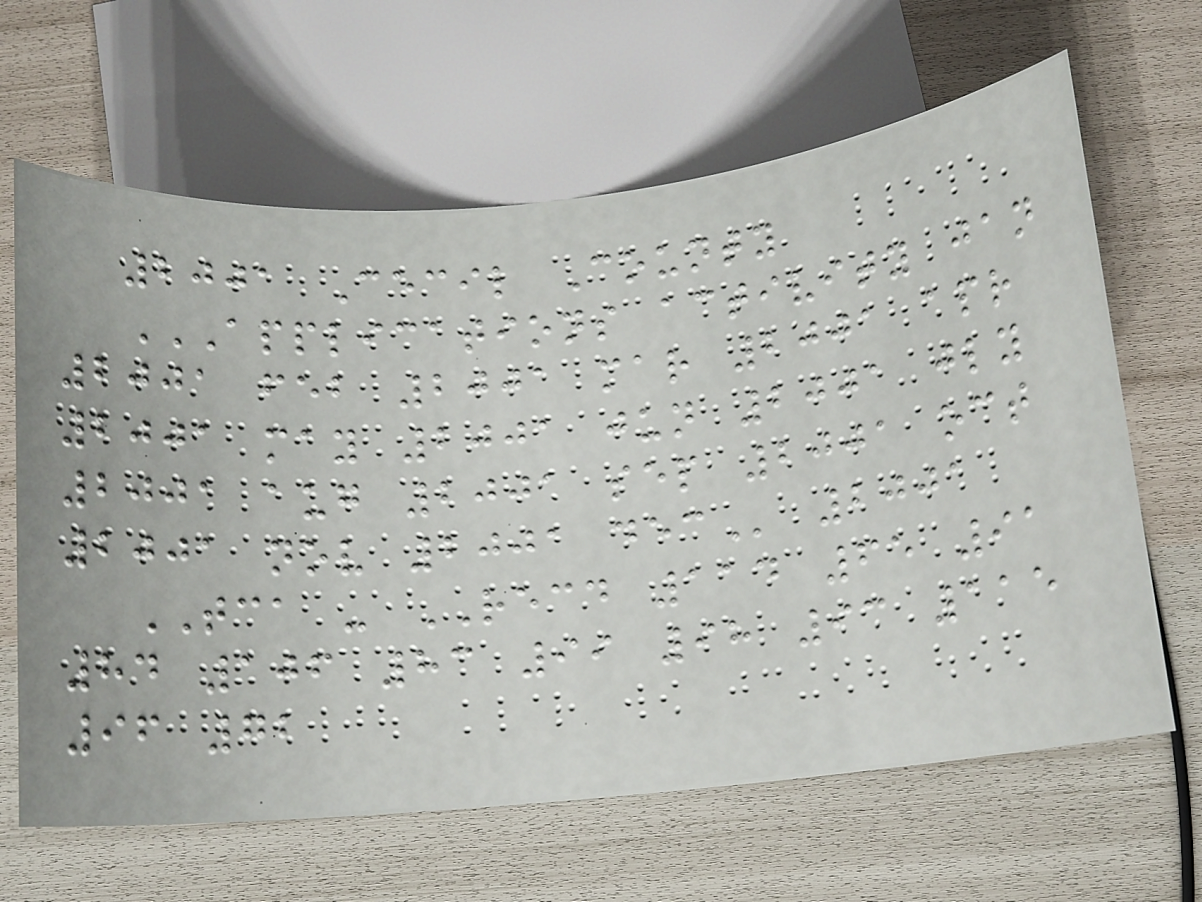2001 Cecil County
APPLICATIONS ACTIVITY JAN
2001 FEB 2001 MAR 2001 APR
2001 MAY 2001 JUN 2001 JLY
2001 AUG 2001 SEP 2001 OCT
2001 NOV 2001 DEC 2001
TCA - RECD 114 65 91
84 106 83 99 98 93 115
96 72
